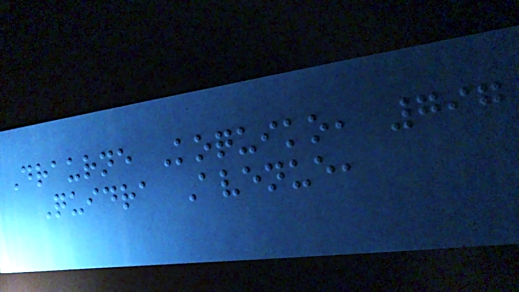Draurne Koquiko, 797
Quidra Avenue,
